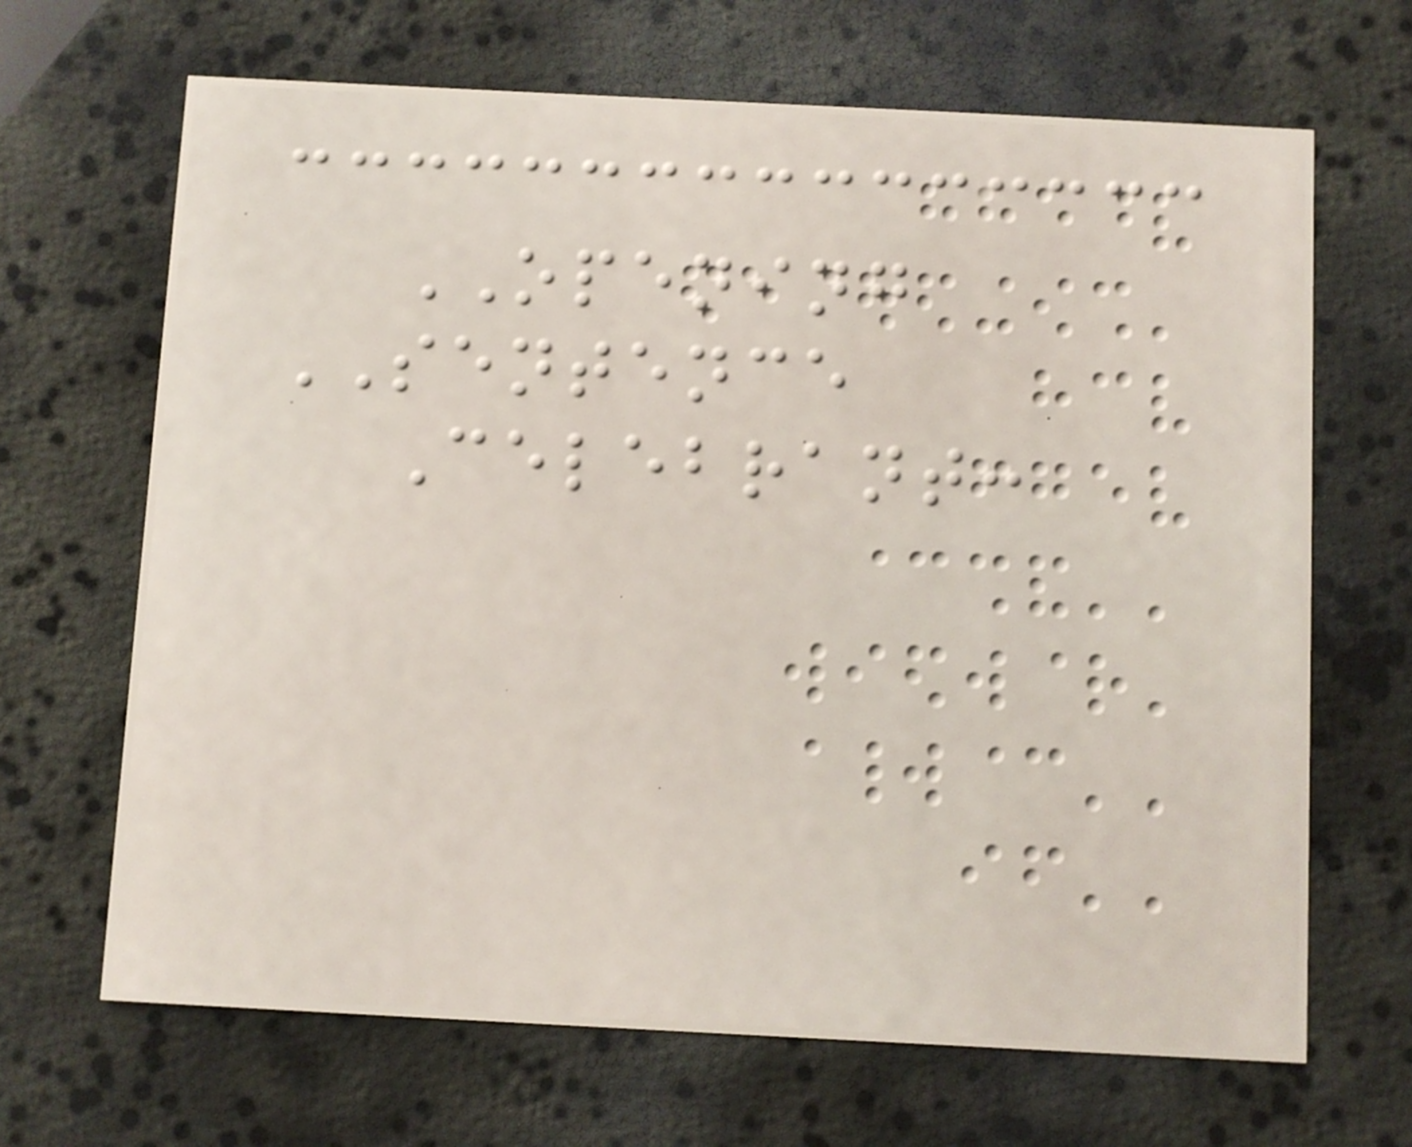OPENING
SENTENCE
Celebrant:
